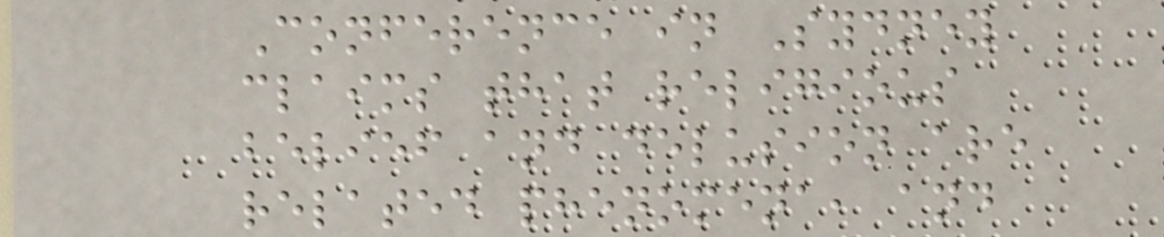Conference in Sydney
claims that religious
belief and delusion are
related phenomena, and
